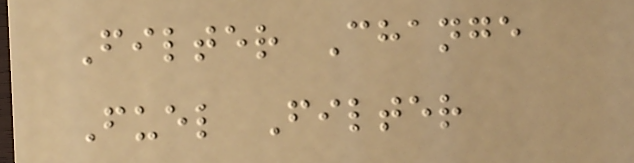Filter Change
Fuel Filter
